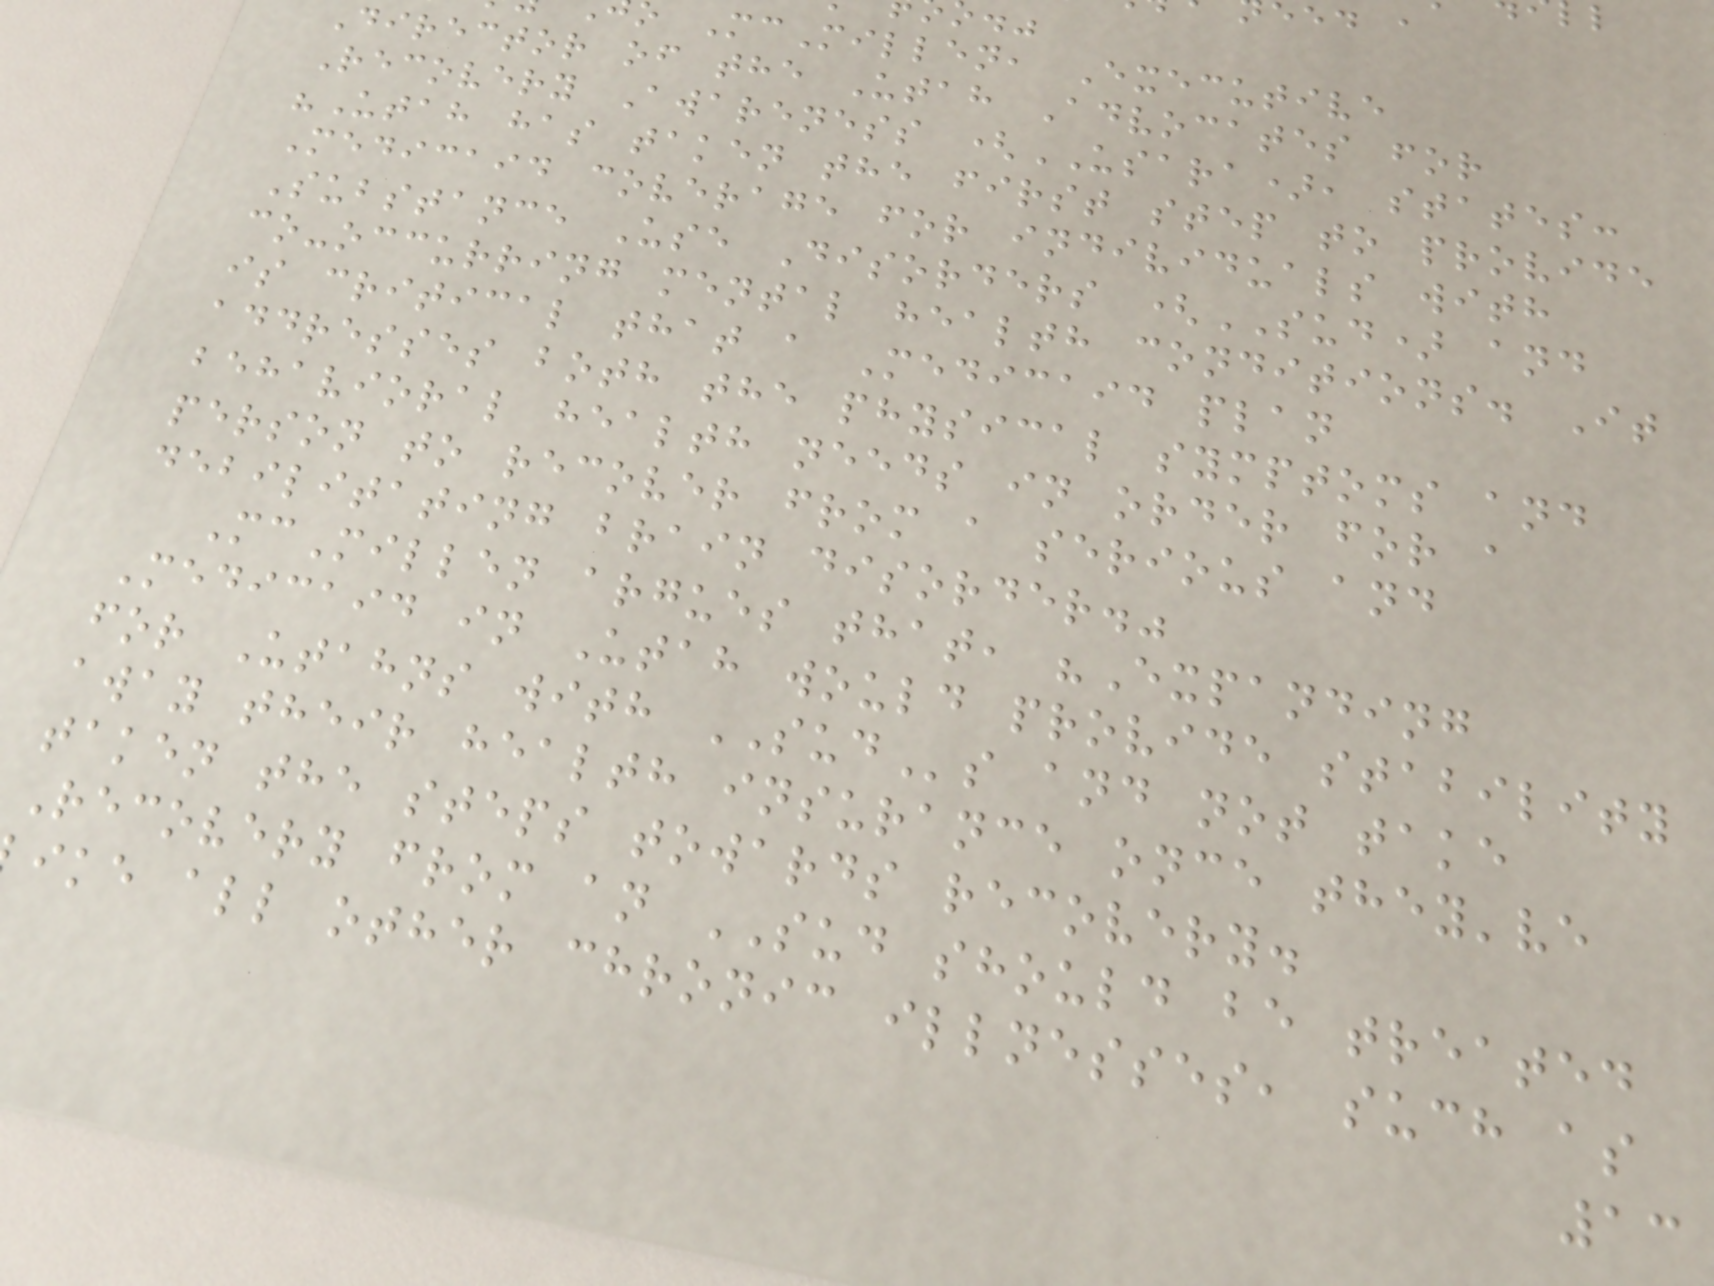McMillen, Executive
Director of the Utah Advocates for
Recovery Awareness (USARA), states:
"Utah has taken the first step to provide
Medicaid coverage for individuals with
Substance Use Disorders (SUD) and
co-occurring mental health conditions. It
is critical that a Medicaid plan
addresses both the physical symptoms and
behavioral health needs in order for a
person to recover from a serious and
debilitating brain disorder."
McMillen argues that, "Expanding
Medicaid in Utah would provide stability
for Utahns with SUDs and not take
away their health insurance once they've
taken the steps towards recovery.
Recovery from an SUD should be treated
ike all other chronic illnesses, such as
13
